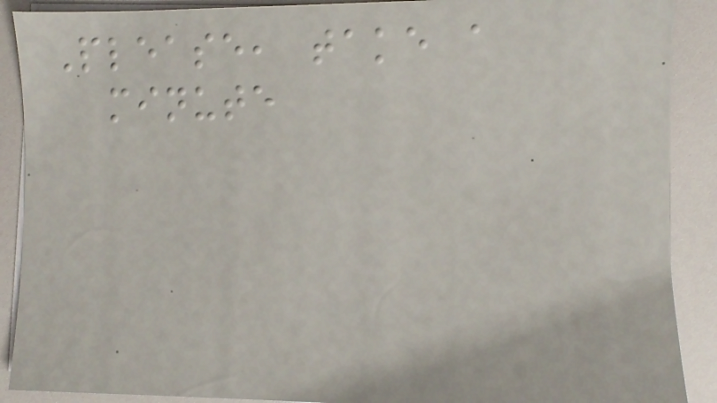Please, take a
minute
